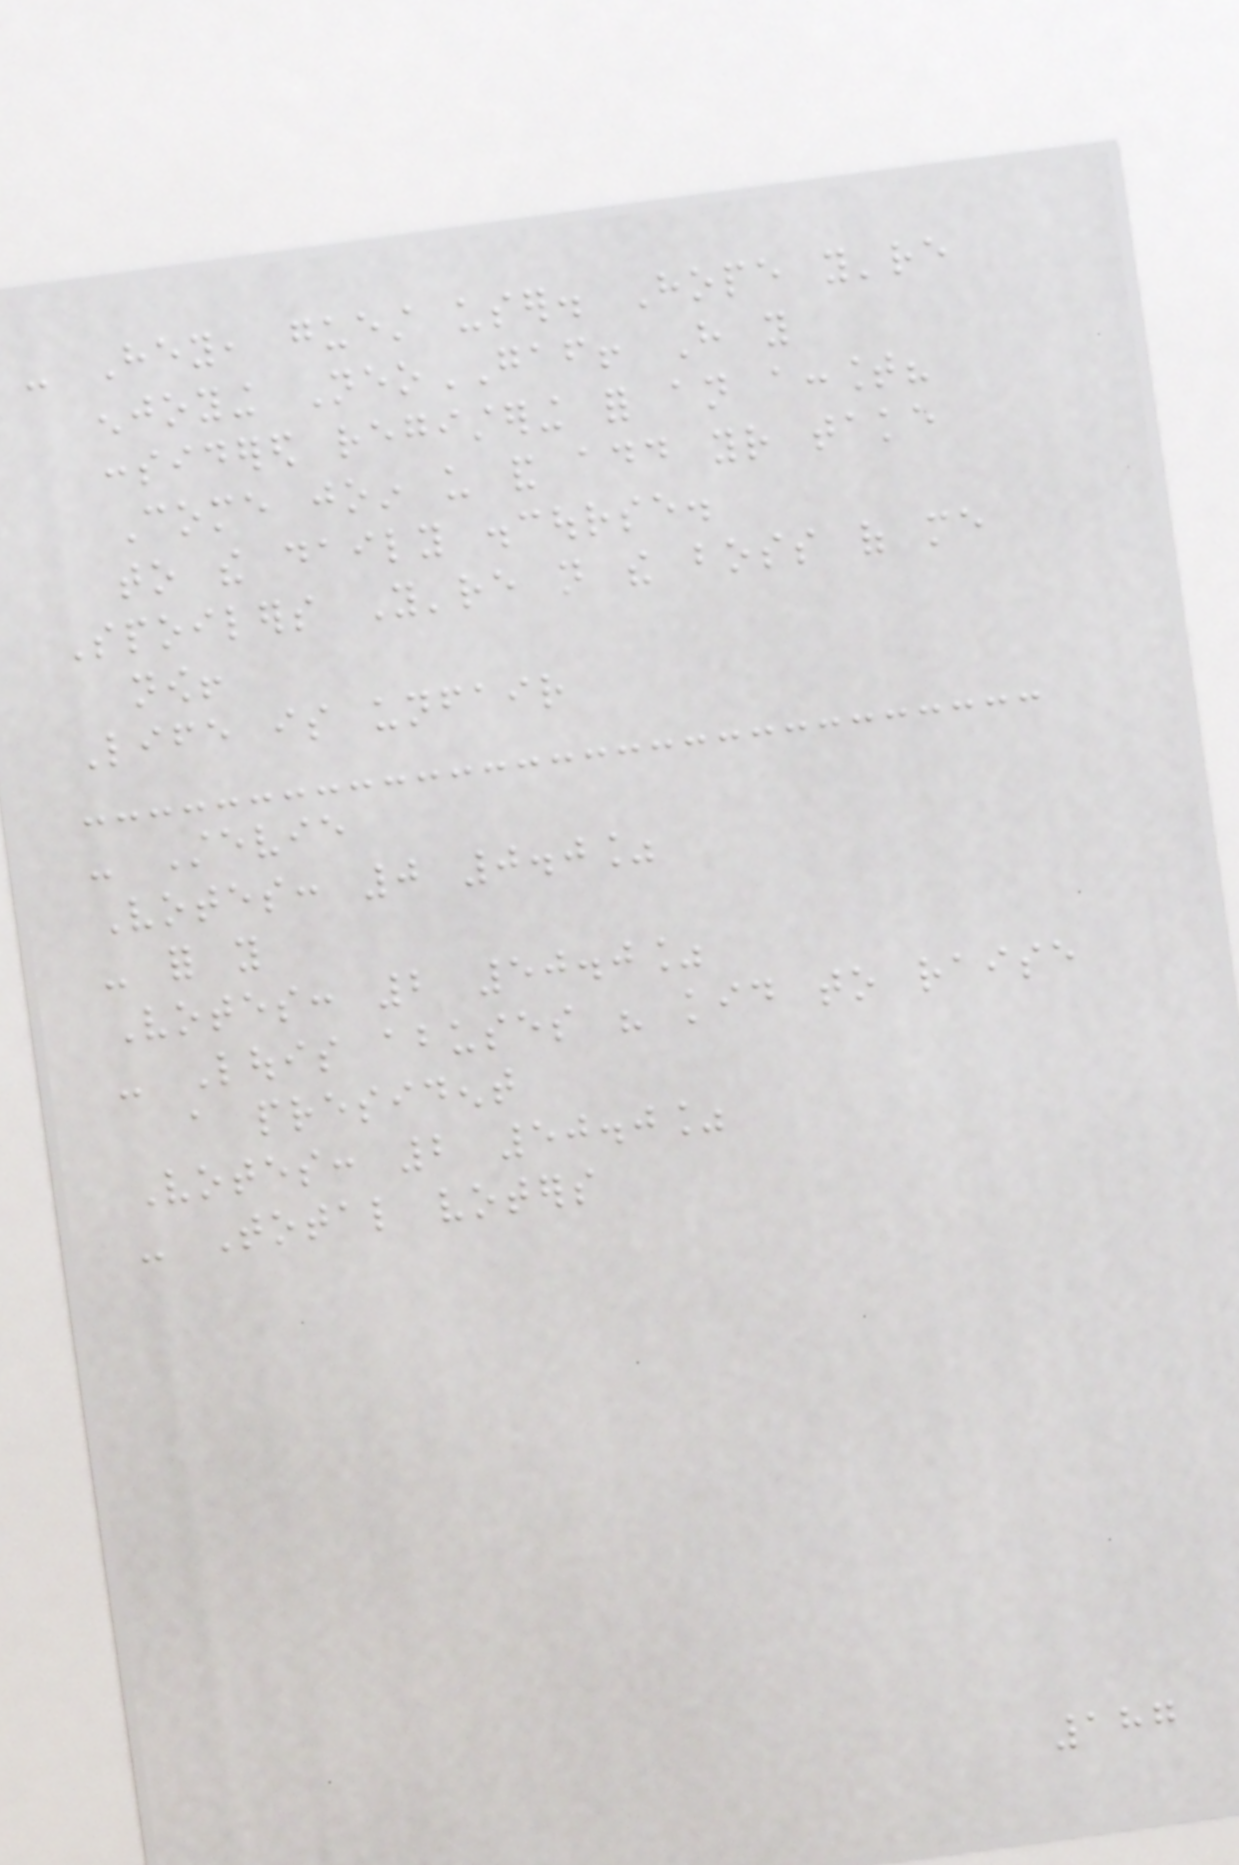- Hey, guest user. Hope you're
enjoying NeoGAF! Have you
considered registering for an account?
Come join us and add your take
to the daily discourse.
Spoilers You're not the boss of me
now!
Life is unfair
- Stevie
Votes: 0 0.0%
- for you
Votes: 2 50.0%
- Louis abuses his kid to raise
a president
Votes: 2 50.0%
- Total voters
187
